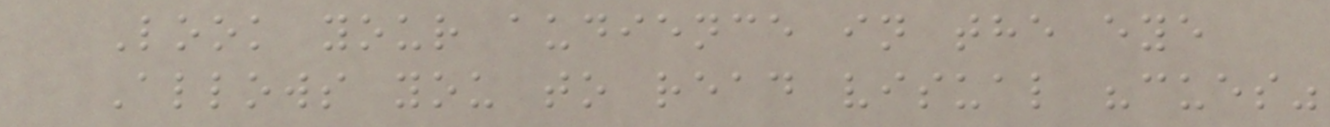Look your audience in the eye
Allows you to read visual "cues"
